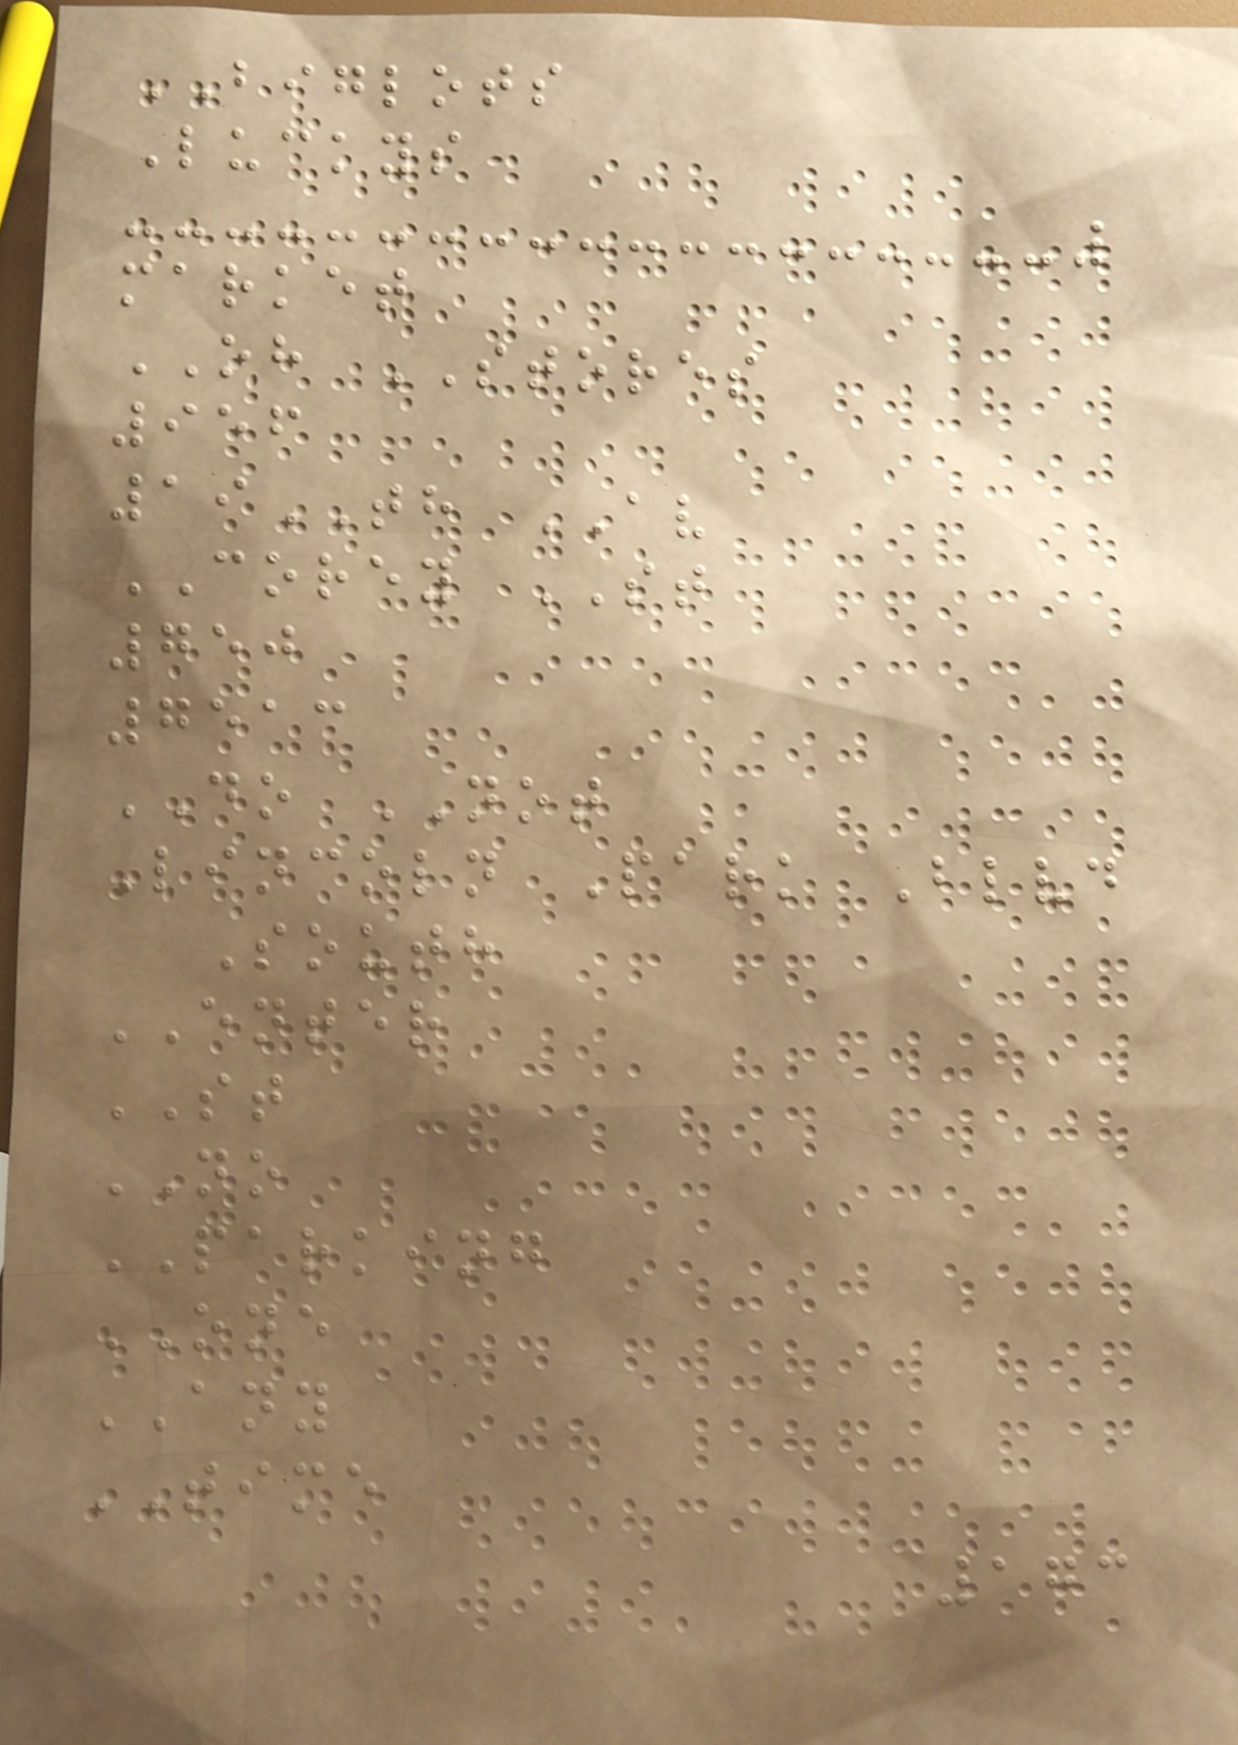BIGLOTS
Luckys
market
OH STORES
956
19TH AV
COREY ST
750
7513
DO NOT
Lincoln Park Blvd
South
ENTER
ST
NO
PARKING
ONE
ANY
TIME
173
